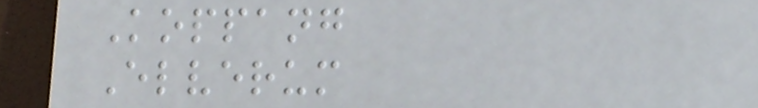Koppang
Elverum
